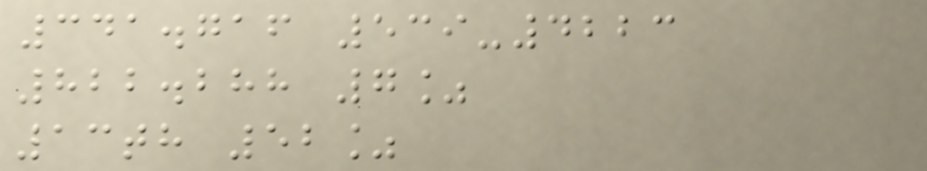341.716 539-4223
822.288 7%
13th 52%
